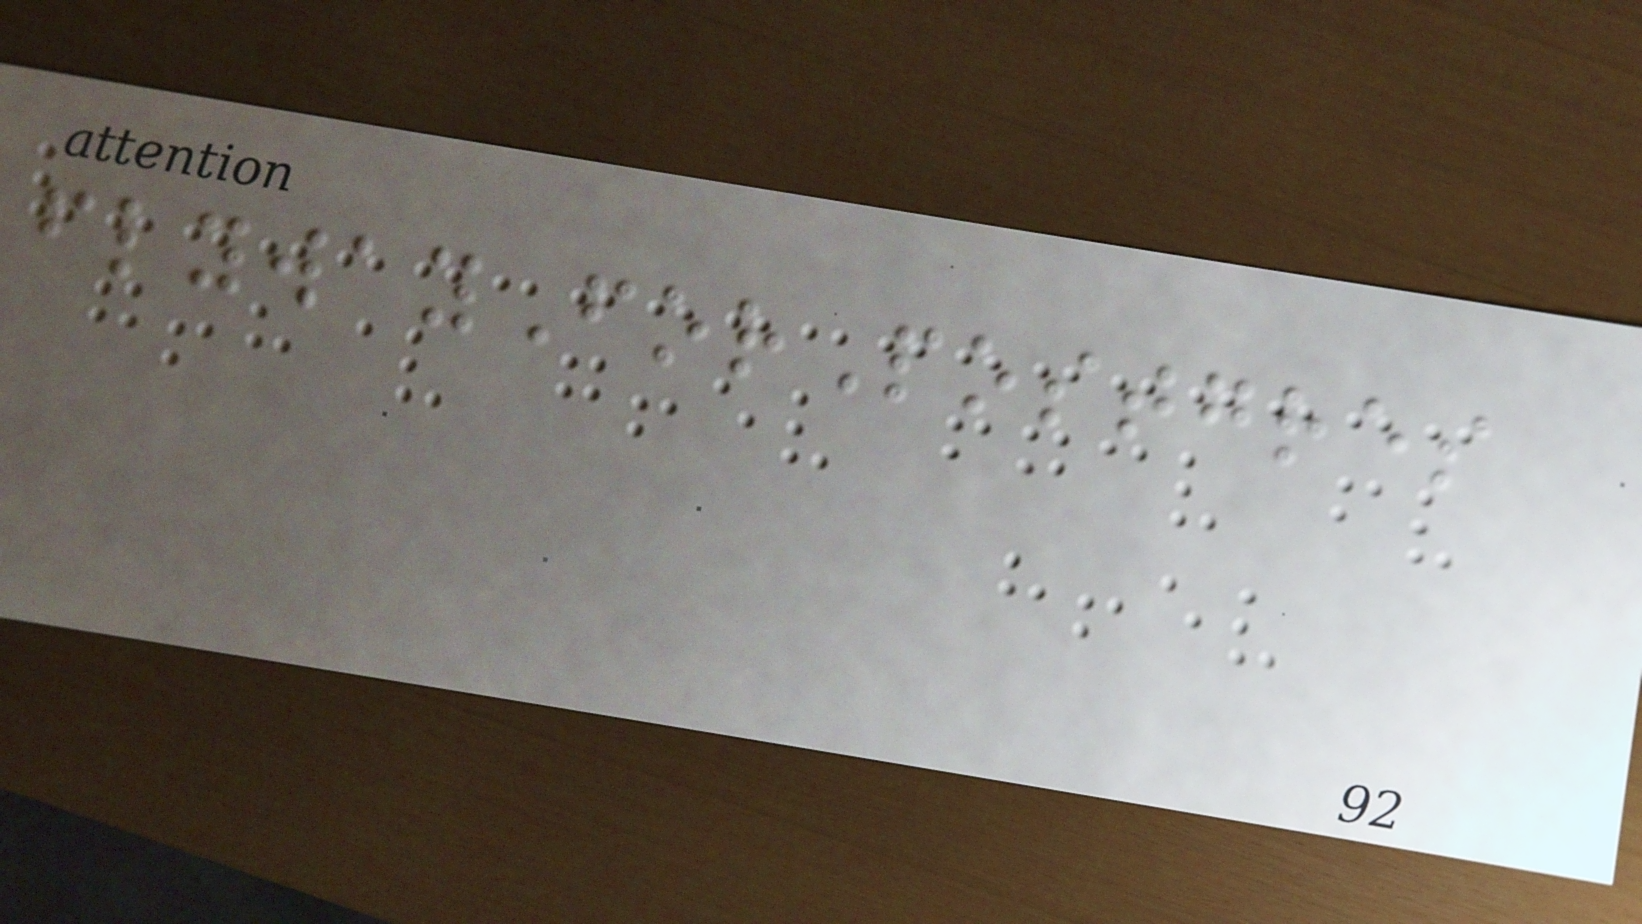flywayForPostgres
